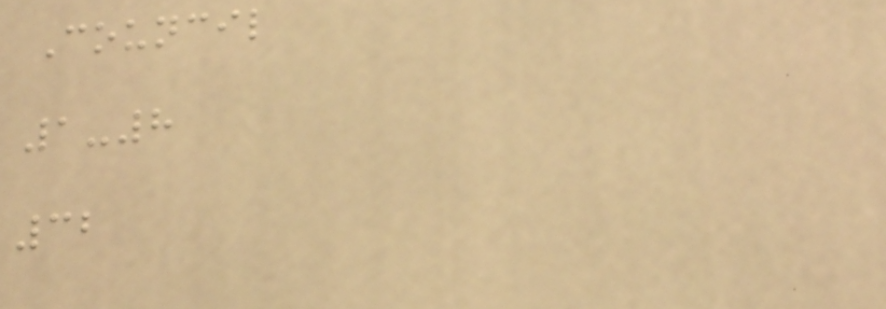Council
1-8
32
